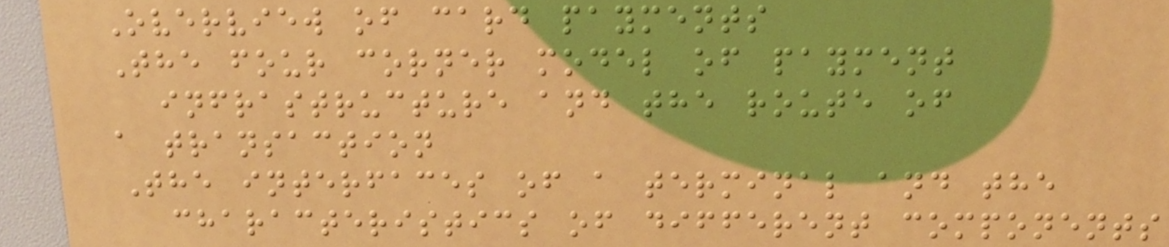Overview of card payments
The four corner model of payment
infrastructure and the route of
a transaction
The interfaces of a terminal and the
characteristics of different components
